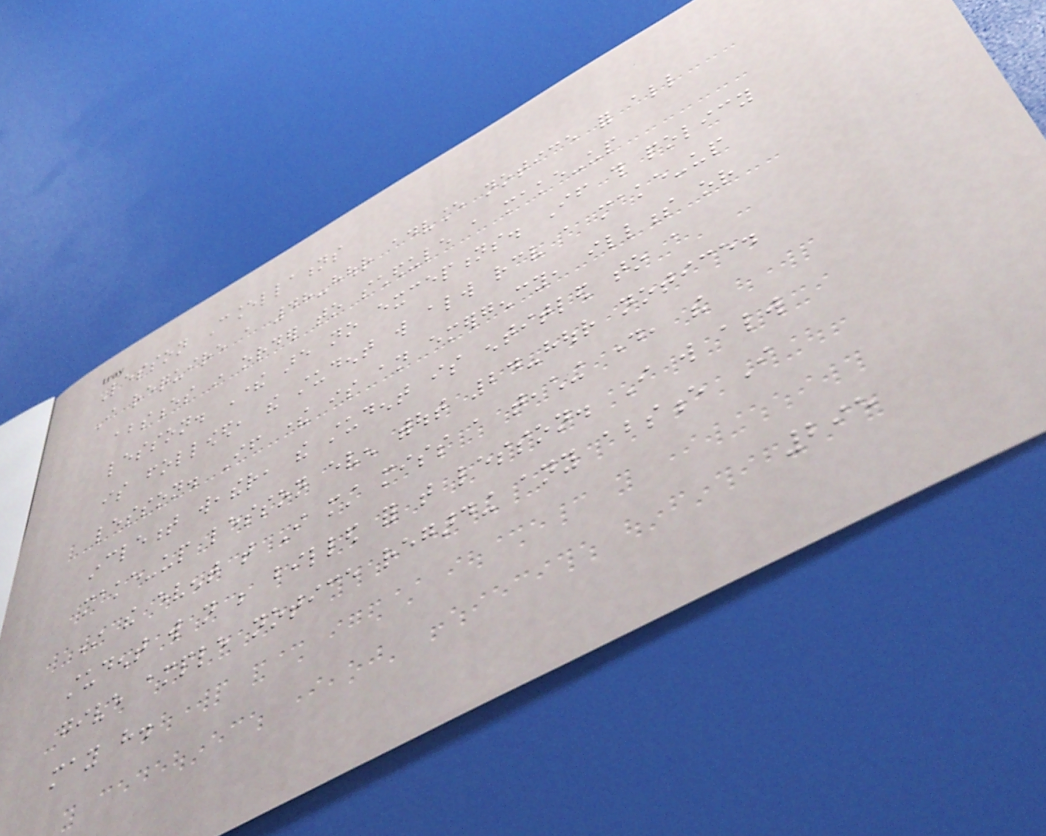Lesson Cancellations
I require a 48-hour advance notice for all
absences in order to schedule a make-up
lesson. There are no exceptions. If this policy
is followed, the student will always receive a make-up
lesson. If there is an emergency, illness or
inclement weather, the student is entitled to a
make-up lesson even without 24-hour notice.
In the event that I must miss a teaching day, the
student will not be billed for that lesson. I will always
give ample notice regarding any absence I
may have.
295
